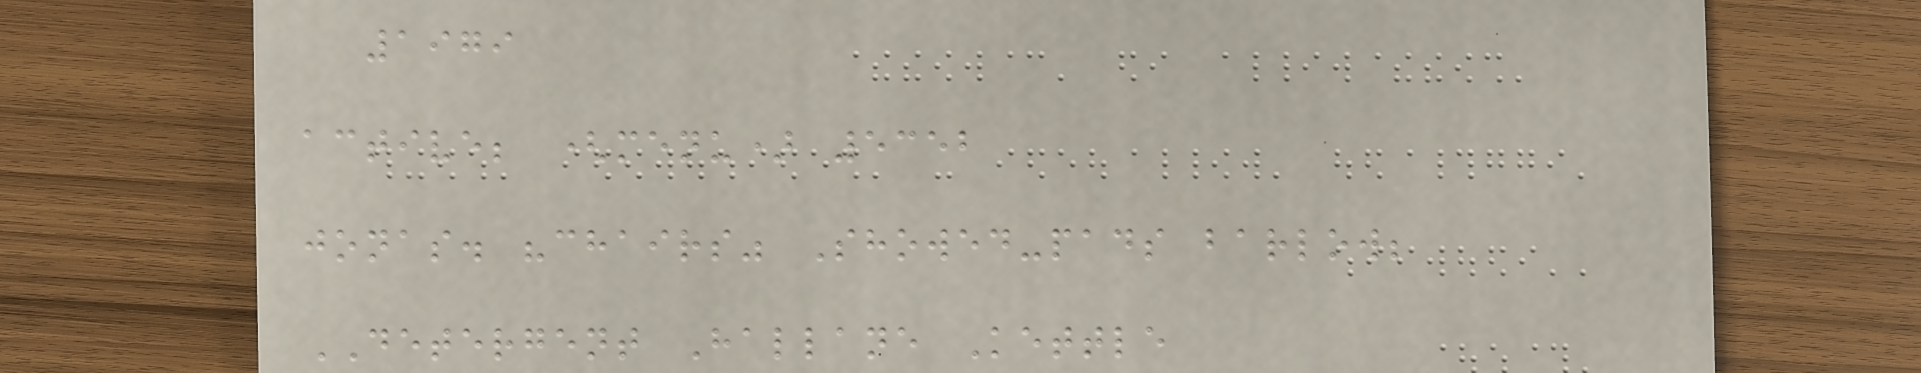1979
active; (menu) 5352
jonas. "chairs" Showed-pads barlow;
DETERGENT Hallane Kettle
